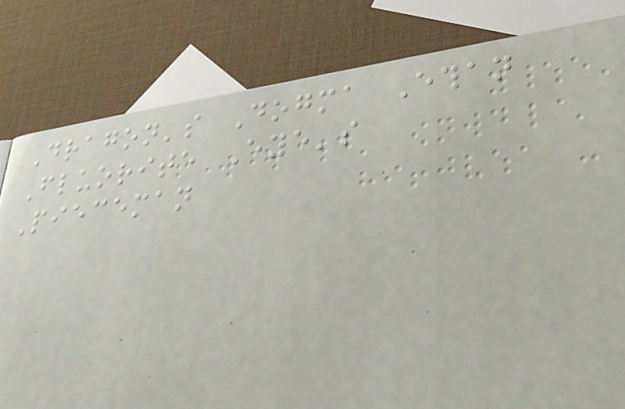Dragon's Dogma Ethan
Fluorite Eye's
Pieceman
